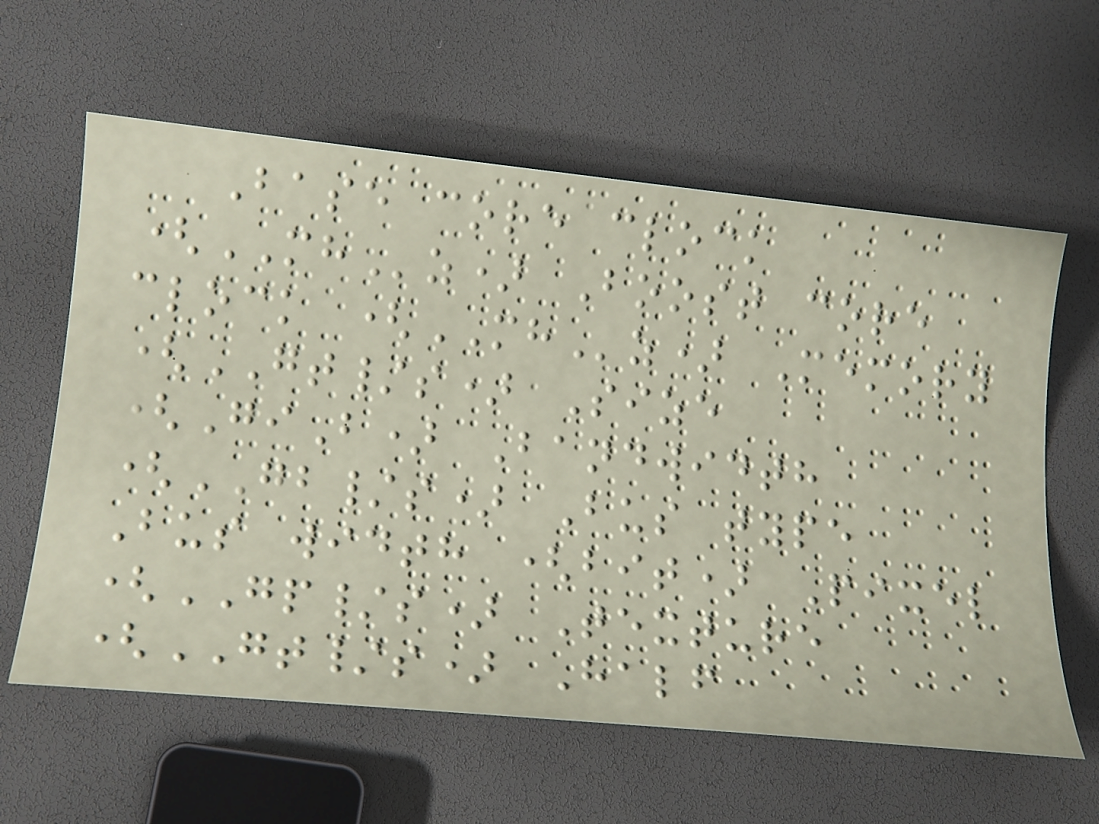Base core clock
(MHz) Boost core
clock (MHz) Memory
(GT/s) Size
(GiB) Bandwidth
(GB/s) Bus type
Bus width (bit) Pixel
(GP/s) Texture
(GT/s) Half
